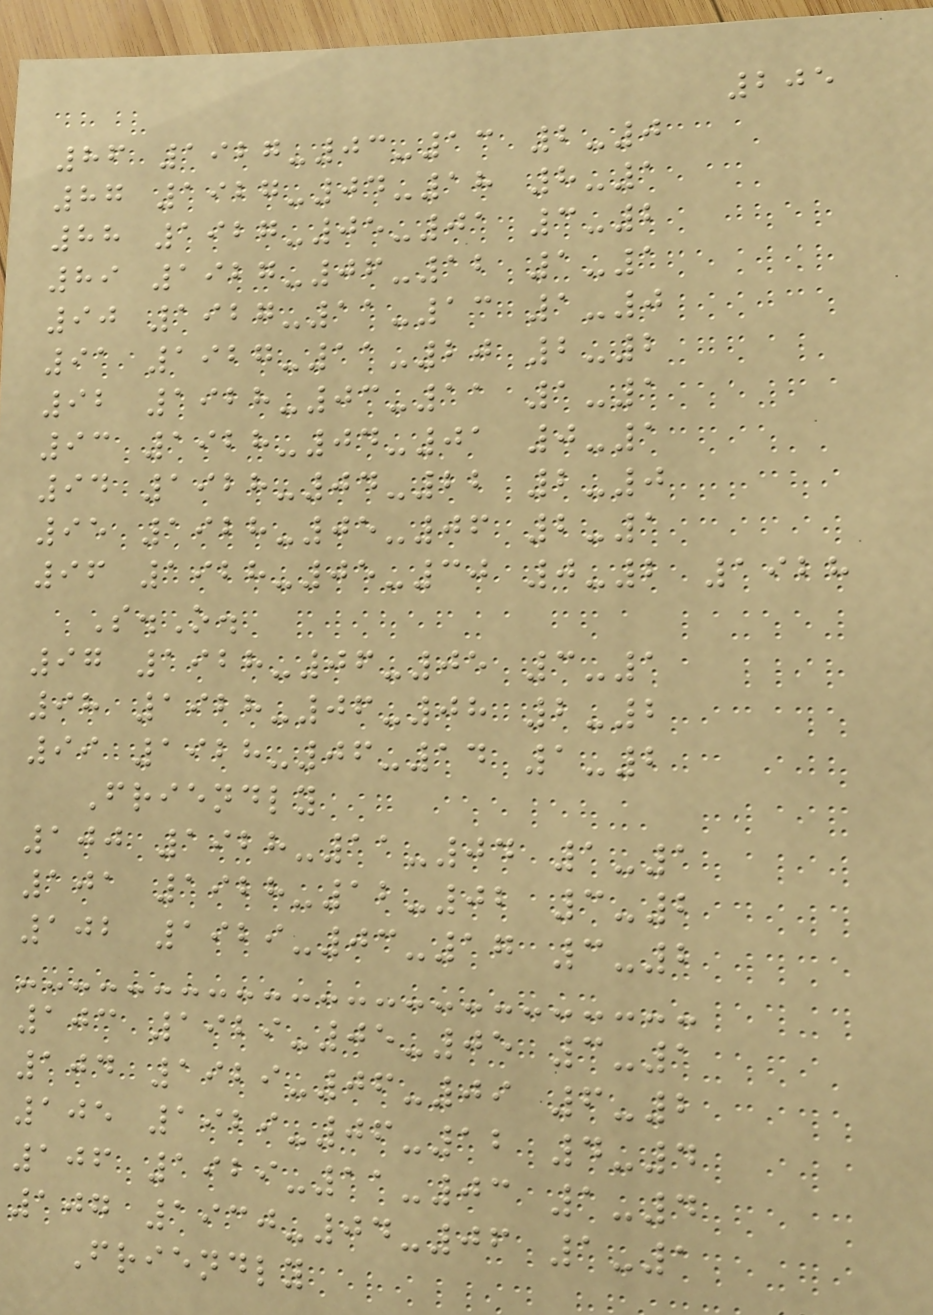205
86 1927-03-13 2-0
87 1927-04-18 8-1
88 1927-05-01 3-2
89 1927-06-12 1-1
90 1927-11-13 1-0
91 1927-11-20 2-2
92 1928-03-11 1-1
93 1928-04-01 0-1
94 1928-04-22 2-0
95 1928-05-06 2-1
96 1928-05-30 0-2 1928
S.O.
97 1928-06-05 3-1
98 1928-06-08 2-2
99 1928-06-14 1-2
Friendly
100 1928-11-04 1-1
101 1928-12-02 3-2
102 1929-03-17 3-2
103 1929-05-05 3-1
104 1929-06-09 6-2
105 1929-06-12 4-4
106 1929-11-03 1-4
107 1930-04-06 1-1
Friendly
